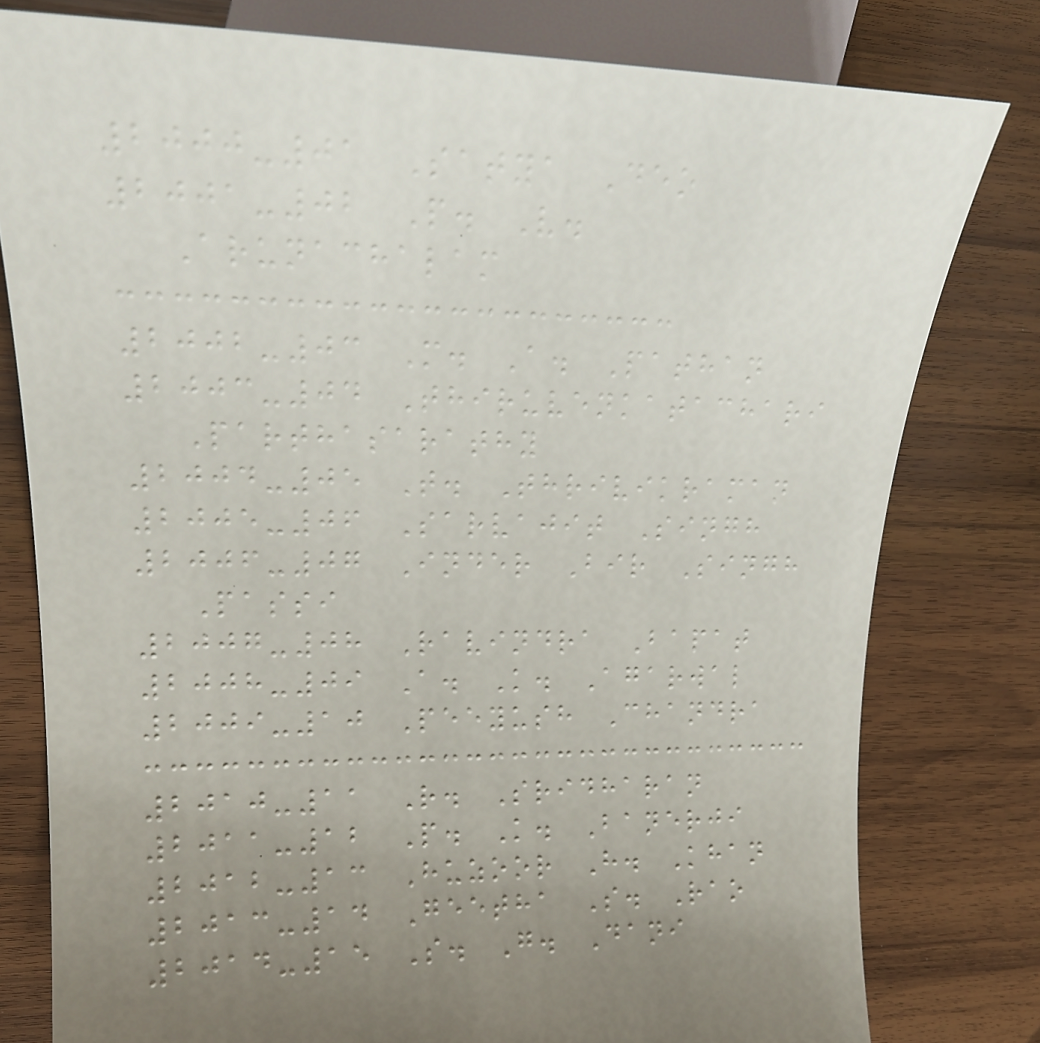2000-01 Satya Deo
2001-02 P. V.
Arunachalam
2002-03 M. A. Pathan
2003-04 Thiruvenkatachari
Parthasarathy
2004-05 T. Thrivikraman
2005-06 Sarvajit Singh
2006-07 Inder Bir Singh
Passi
2007-08 Ravindra Bapat
2008-09 A. K. Agarwal
2009-10 Peeyush Chandra
2010-11 R. Sridharan
2011-12 P. K. Banerji
2012-13 Huzoor H. Khan
2013-14 Geetha S. Rao
2014-15 S. G. Dani
